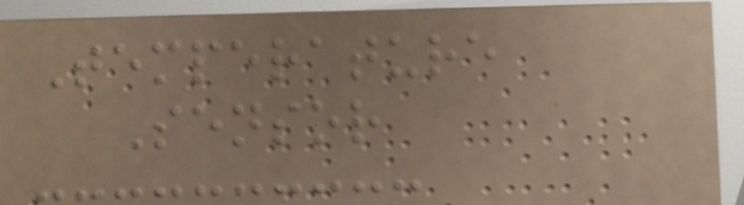Temperature
Sensor
